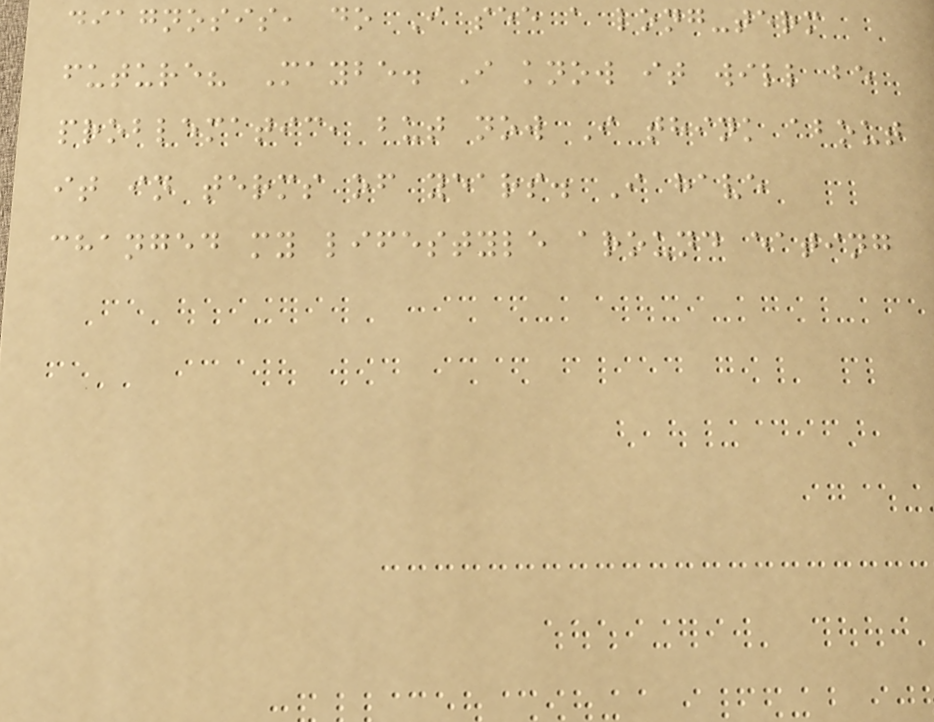diagnosis, do I see a long-term
future? Maybe. I know it will be
problematic, but now I think about
it in terms of years. I have
changed my lifestyle around eating
